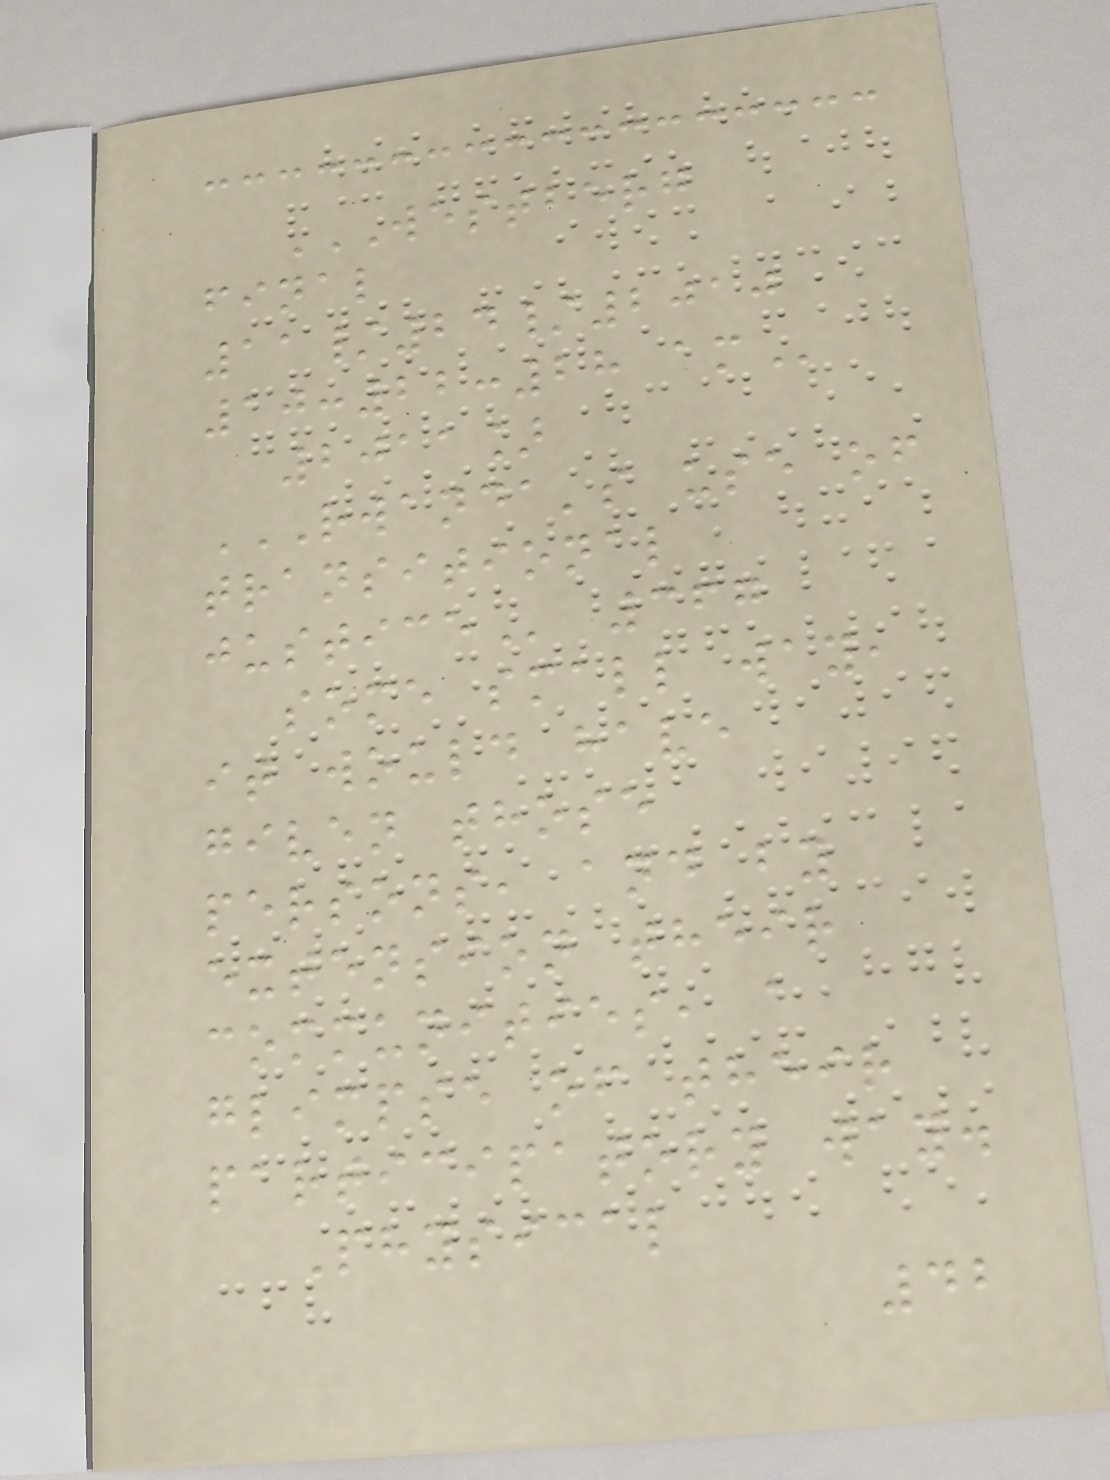WESTBERG
FINAL
11/24/2010
10:22:28 AM
2011]
RWANDA'S USE OF
TRANSITIONAL
JUSTICE 367
some small way,
it would have
given those
persons, and by
extension their
communities, a
glimpse of their
participatory way.
Physical
42
